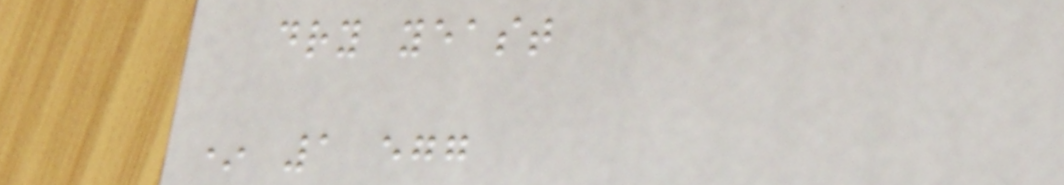dry yeast
* 1 egg
